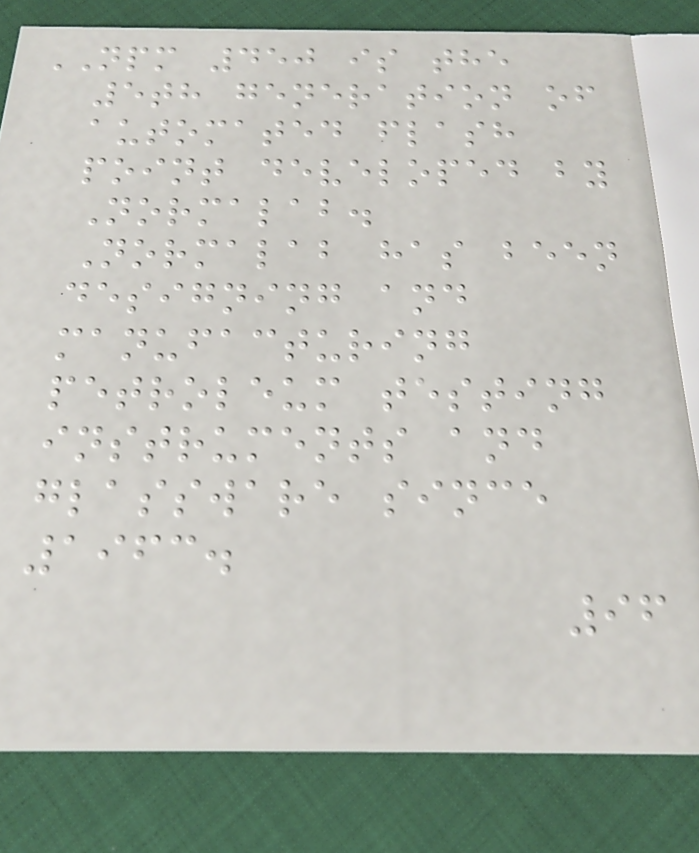NPM 450 is the
5th generation of
automated flash
point developed by
Normalab.
Normalab has been
designing and
manufacturing
petroleum testing
instruments and
glassware since
1963.
96
